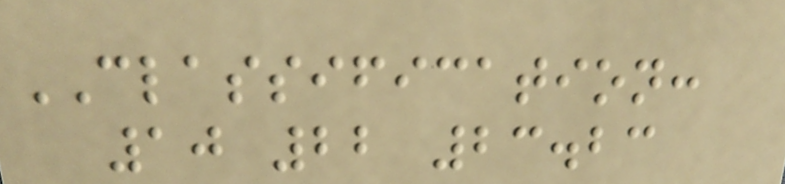CLASSIFICATION:
10 22 23.23
